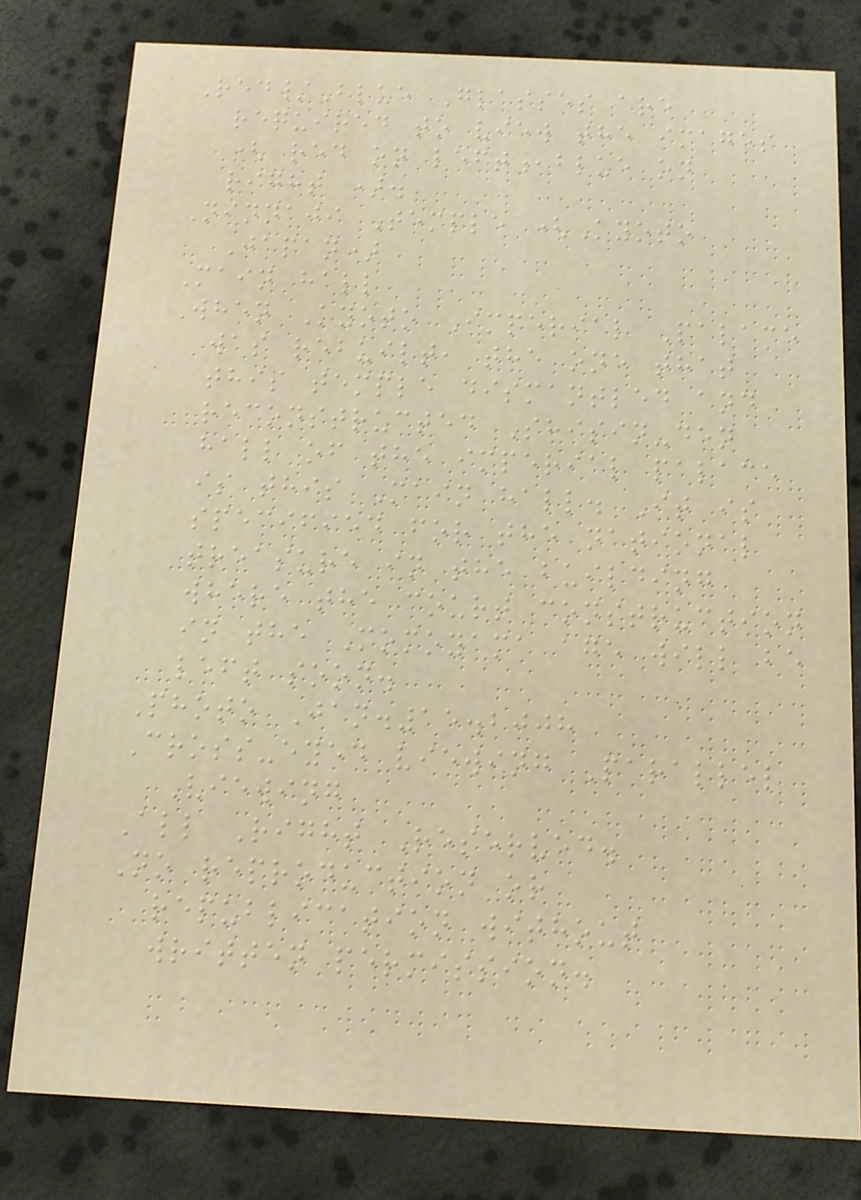Red/Blue Glasses are
required to view the images
( red on left,blue on
right ).
Ninnaji Temple (Kyoto
Japan)
Main hall
When Kyoto Imperial Palace
was rebuilt, the one that
this temple dismantled and
reconstructed Shisin-den
hall of the imperial palace
is this Main hall. It is
specified for the national
treasure in the building
where the court construction
in the Momoyama age will be
left soon.
Photo Jan.15.2008
Cross-eyed viewing Parallel
Viewing
All Right Reserved.
No reproduction or
republication without
written permission.
